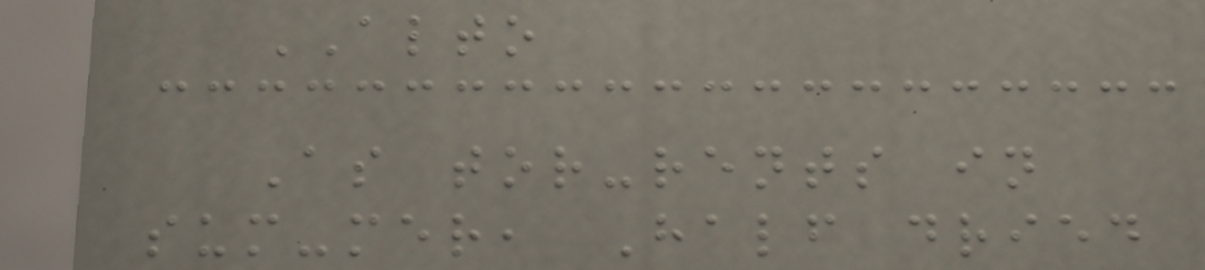ALTO
As tor-rents in
sum-mer, Half dried
